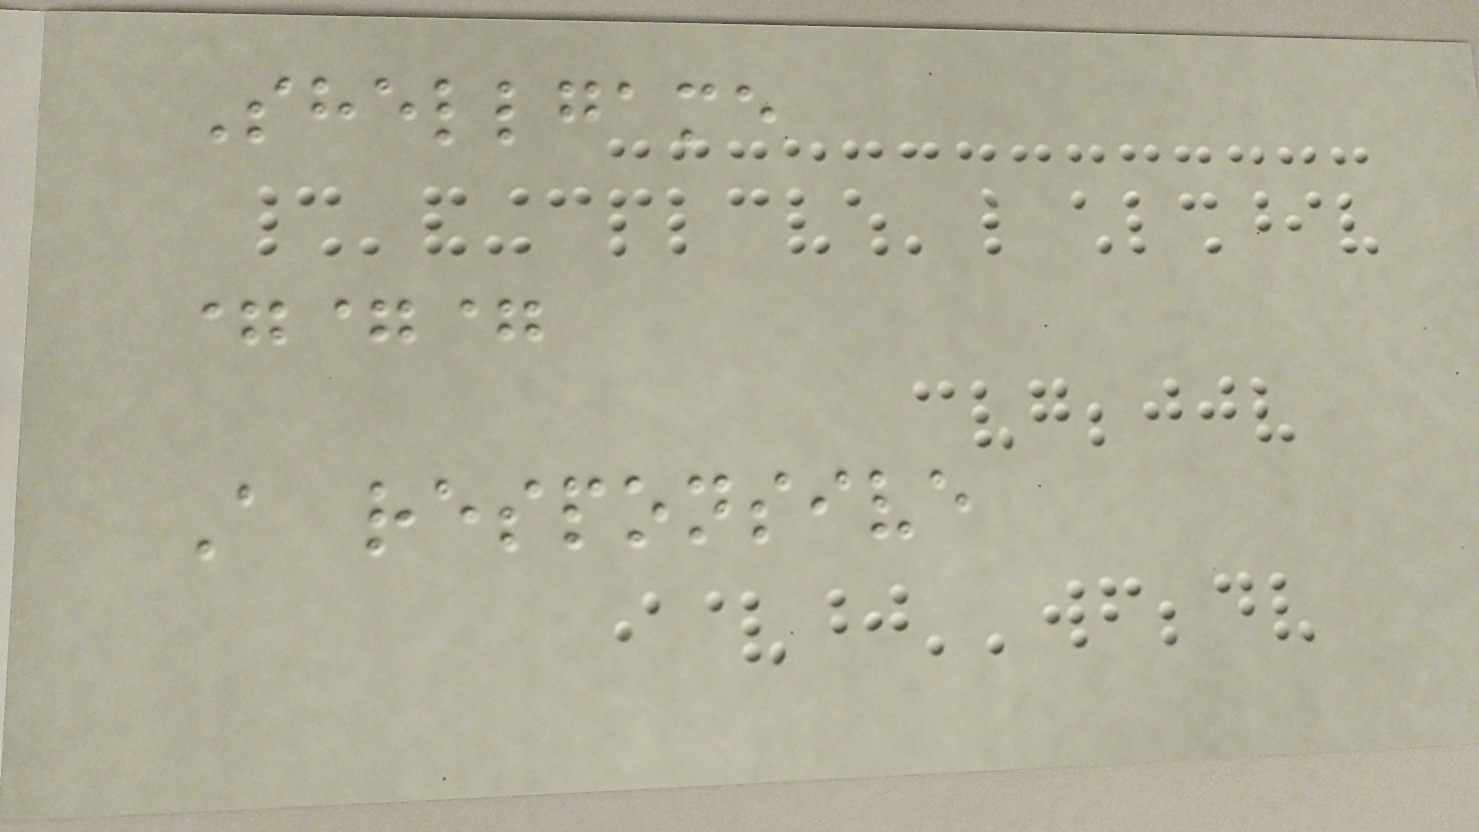Shellgame
===
A responsive
